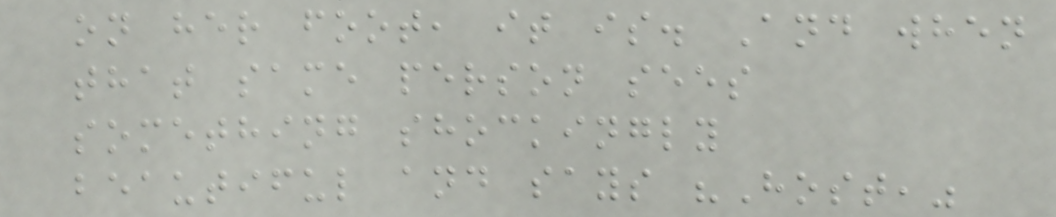on her foot, it is. And when
that same person sees
something shockingly
beautiful and says "Host,"
